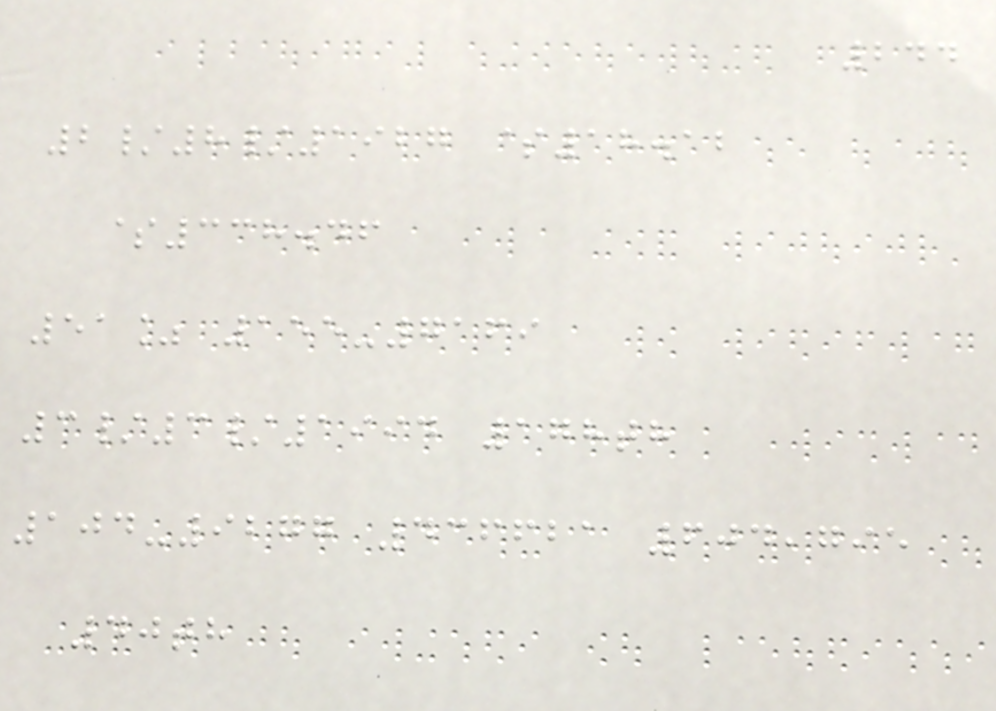244
2/8/1927 $18.12
$338.46
51% 155-7169
3/3/1994 178th
104-9277 436621 604,795
40th
